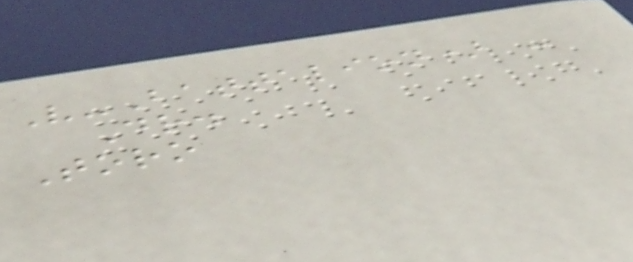V-Battalion) -
Dr.
Toro
